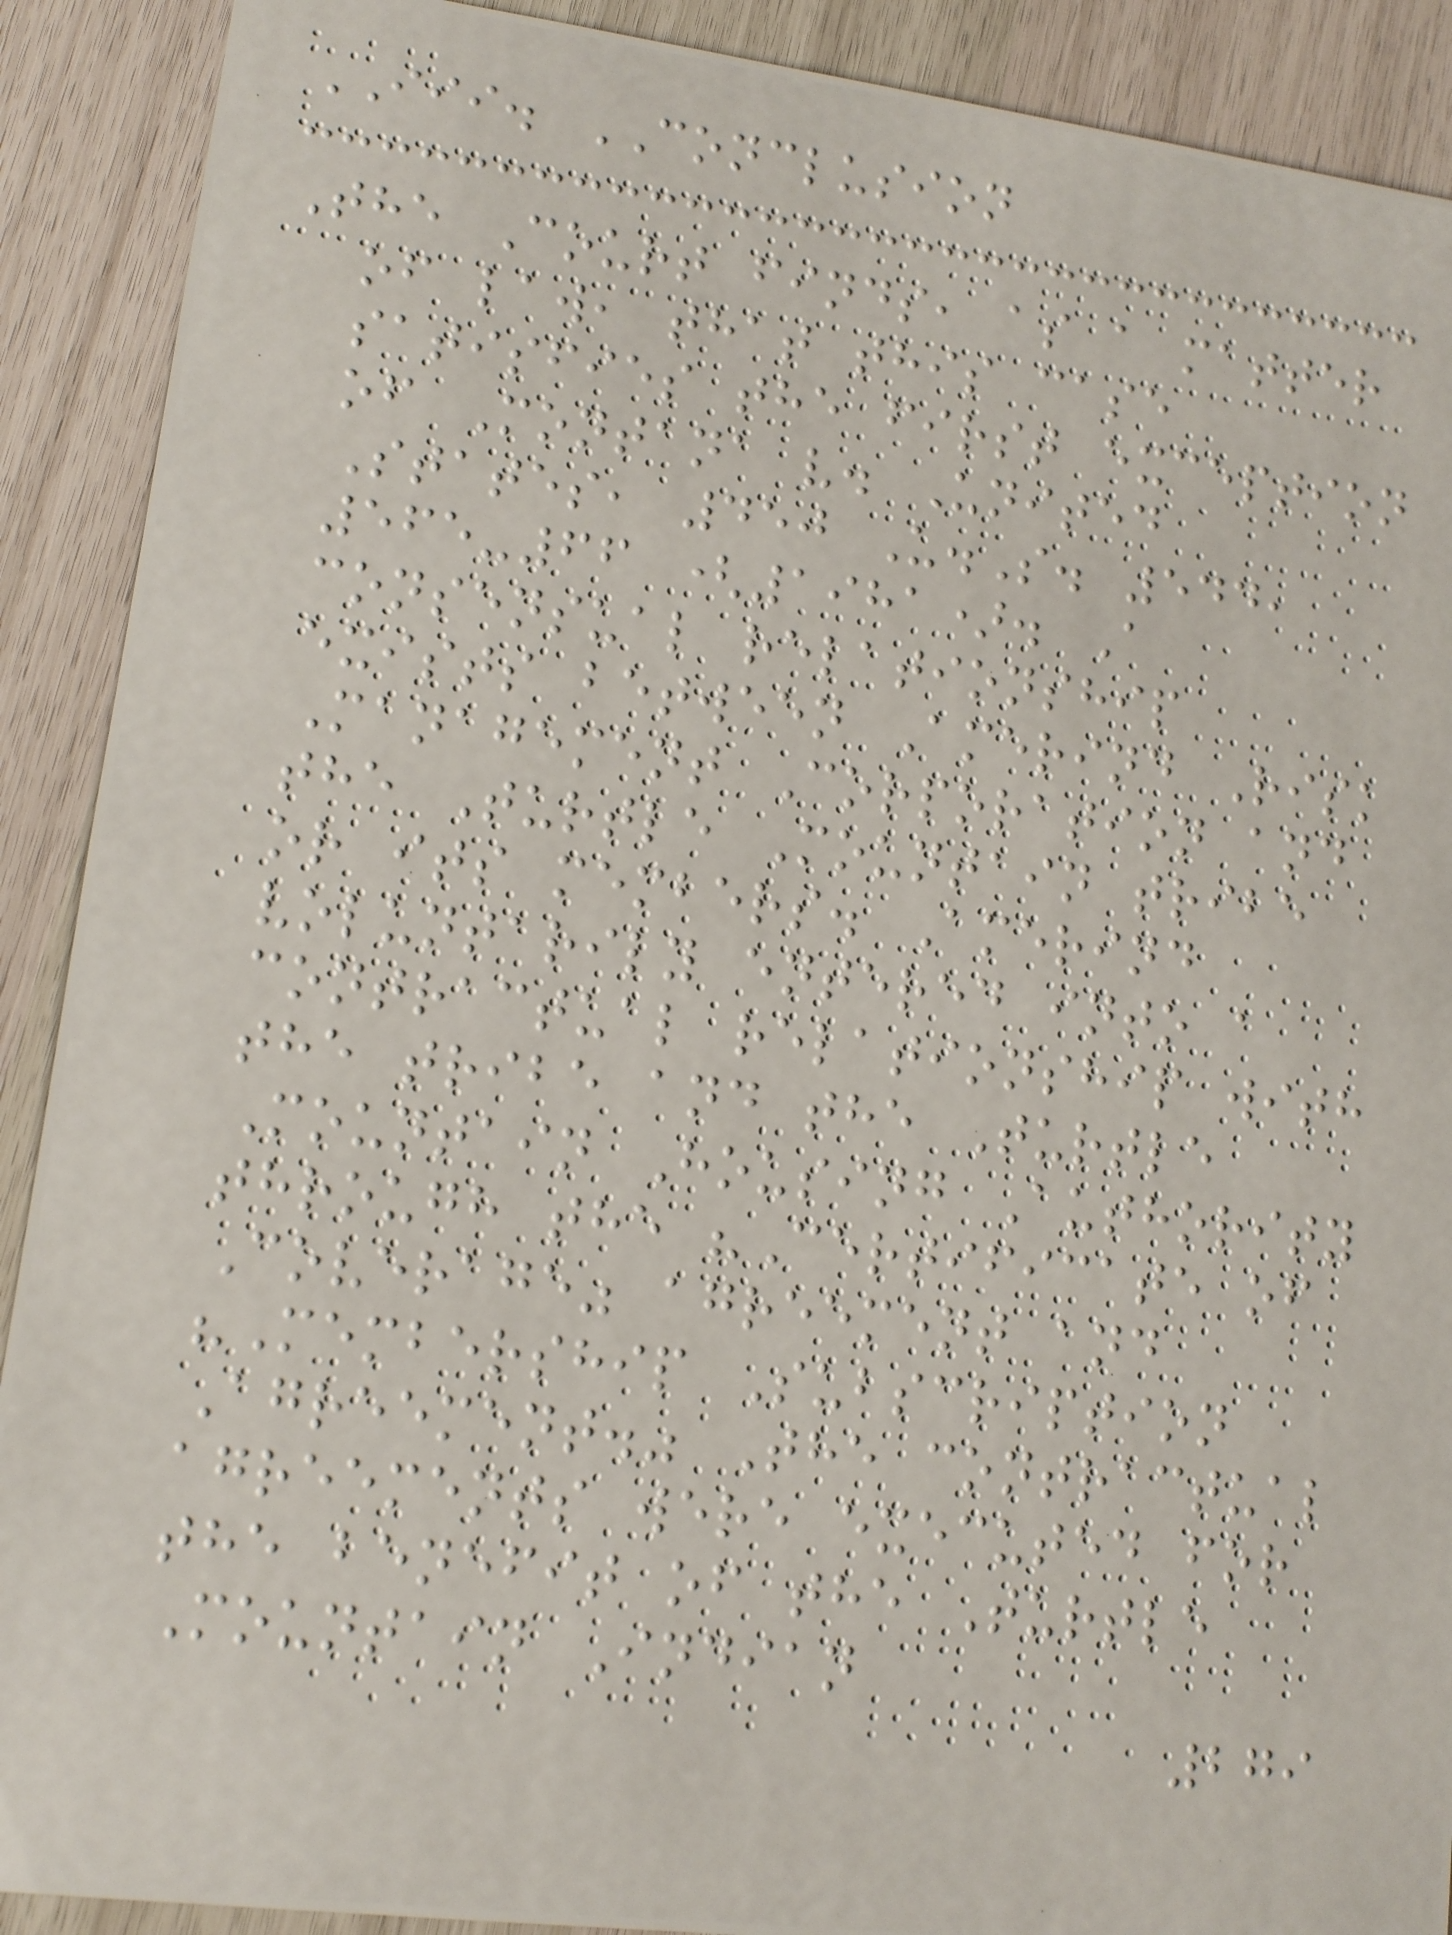III. CONCLUSION
The Court finds, as a matter
of law, that this case
satisfies the first exception
of Montana v. United
States, 450 U.S. 544,
565-66 (1981). A
consensual relationship
exists between Amerind Risk
Management Corporation and
the Turtle Mountain tribe
or its members. Amerind
voluntarily entered into a
contractual relationship with
the tribe and the Turtle
Mountain Housing Authority
through the "Certificate of
Coverage" agreement and
"Membership Subscription
Agreement." The contractual
agreements were executed for
the benefit of the Turtle
Mountain Indian
279
